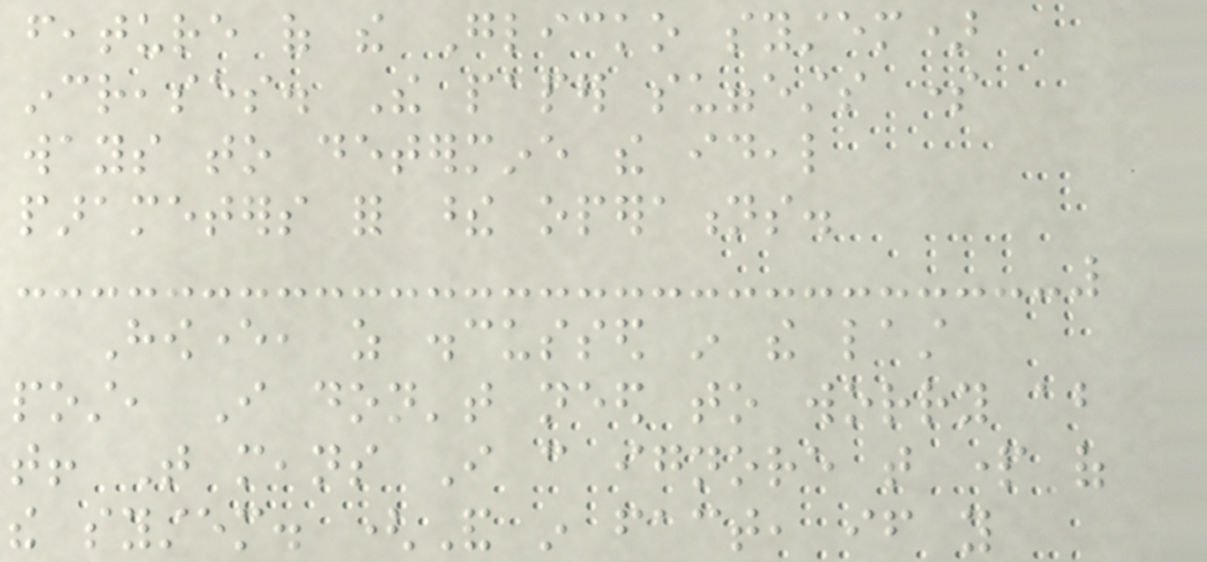feature of the Glicko system)
increases. The paper suggests some
ways to determine the ideal
parameters for these operations.
However, as discussed in the last
post, I don't need to worry about
that! That means I can ignore that part of
the system. (And in fact, if you
